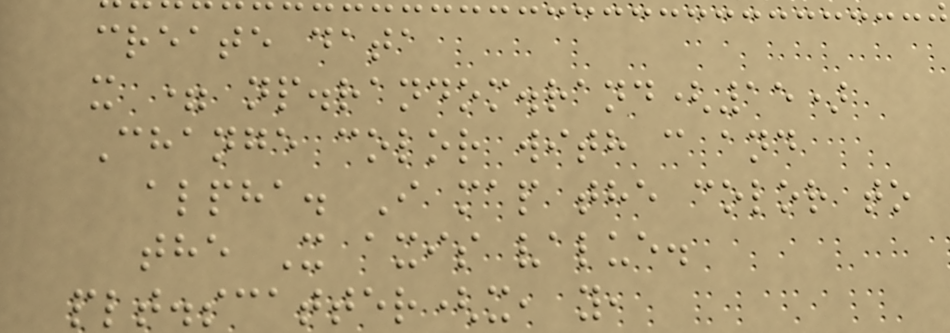create data
x = np.random.rand(15)
Change color with c and
alpha. I map the color to
the X axis value.
plt.scatter(x, y,
